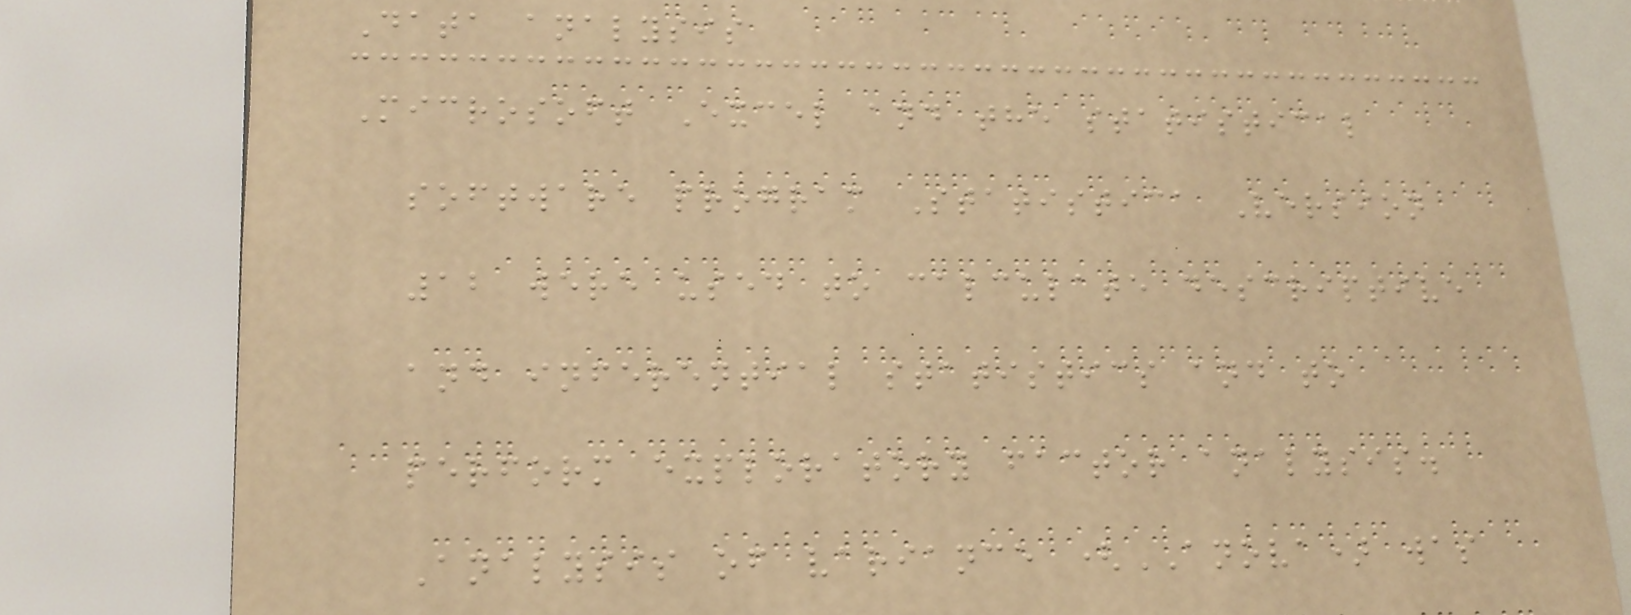Data analysis
Microsoft Excel and the statistical
software program Statistica Version
12 were used to calculate descriptive
and inferential statistics and to
perform exploratory factor analysis.
Analysis of variance (ANOVA) was
